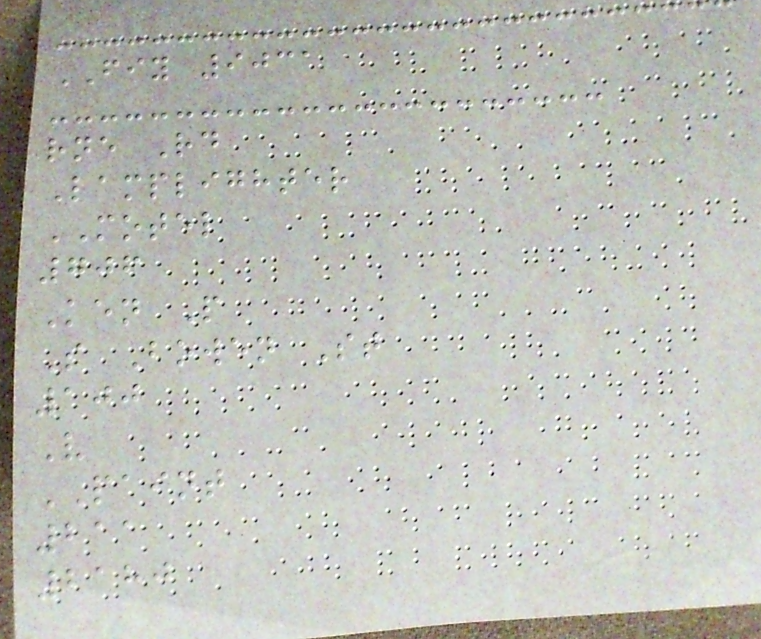FIY 9031
rne Rd
Lamplighter
MOTEL
706
Ken P
S Bowen St
100
V
PAINT
211
2180
